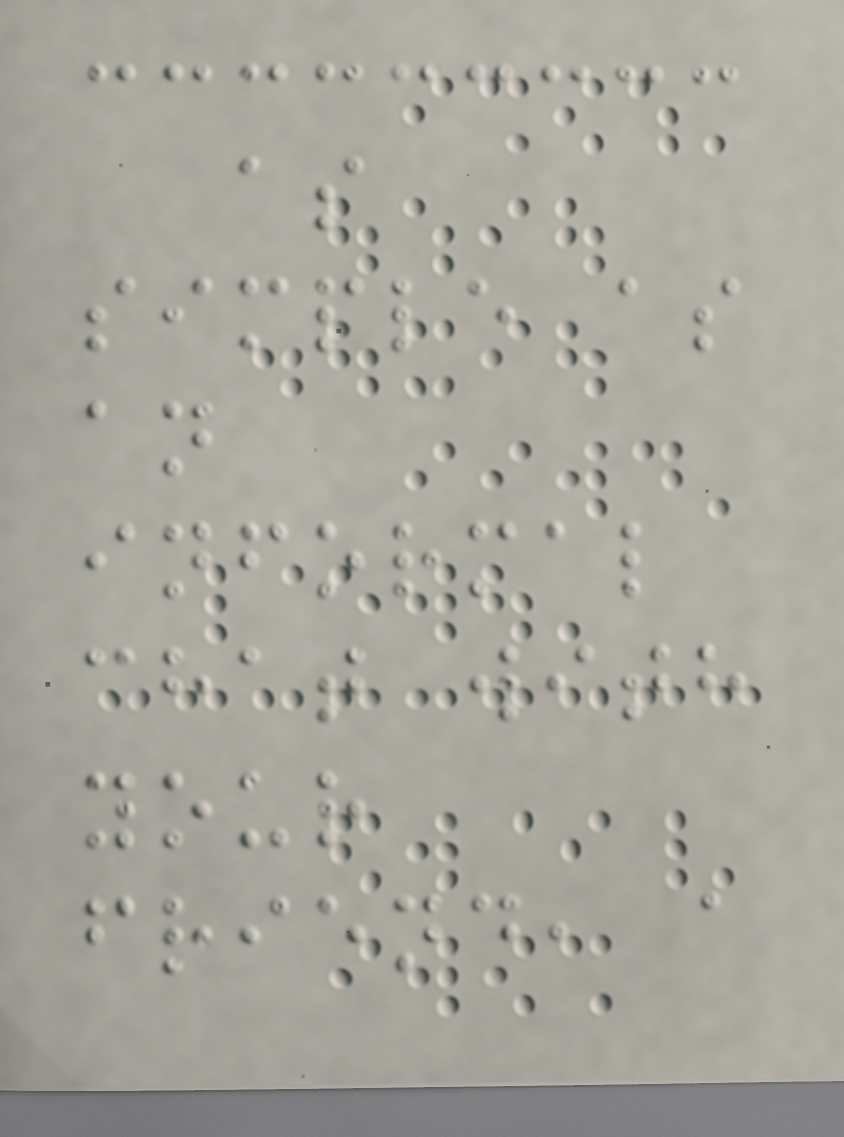as
simple as
an
informal
chat with
your
friend, a
